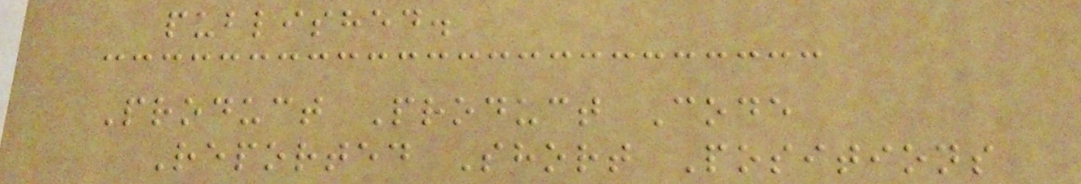published.
Product Product Code
Reported Short Positions
